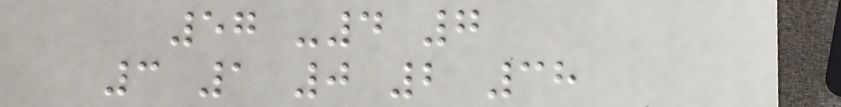57 -4 7
3 1 0 2 38
